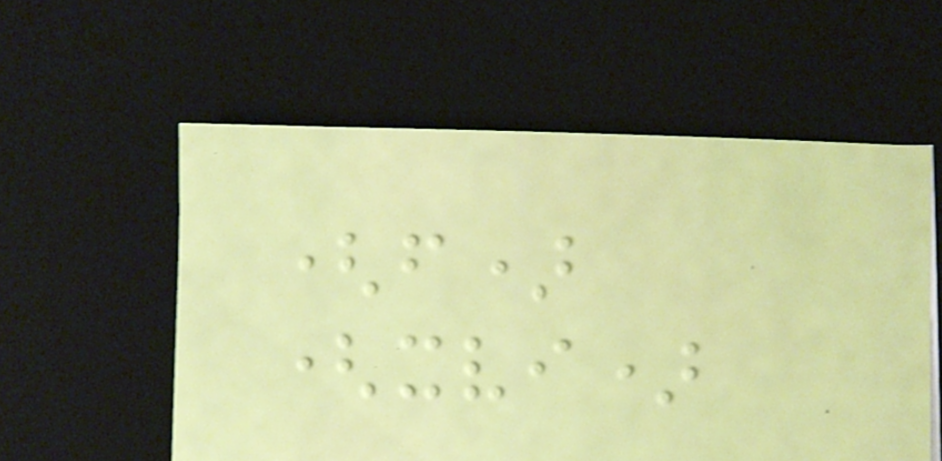(f)
(xvi)
